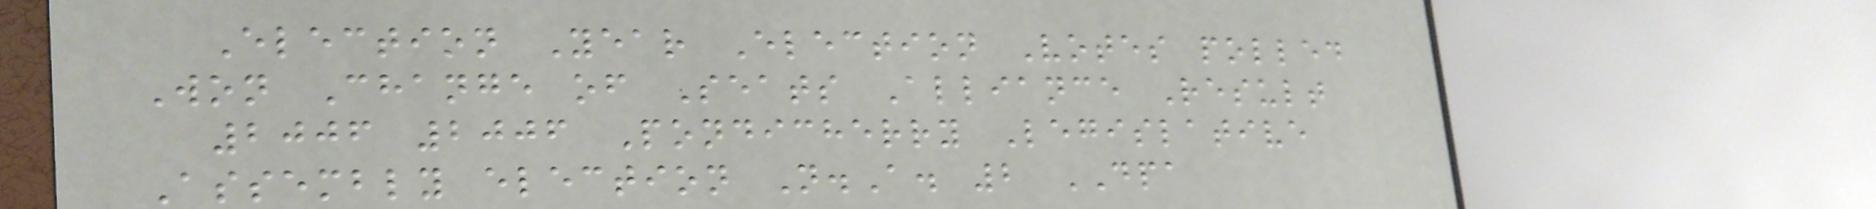Election Year Election Votes polled
Won Change of Seats Alliance Result
2006 2006 Pondicherry Legislative
Assembly election N.A. 2 DPA
